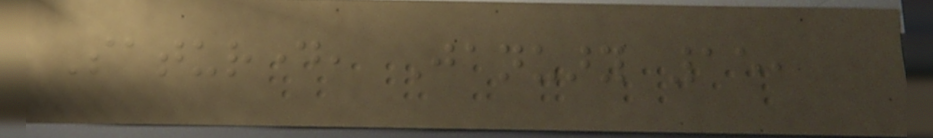Saturday, January 15,
